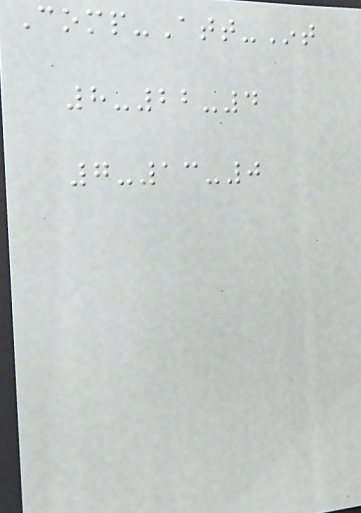Comp-Att-Int
8-22-4
7-13-0
